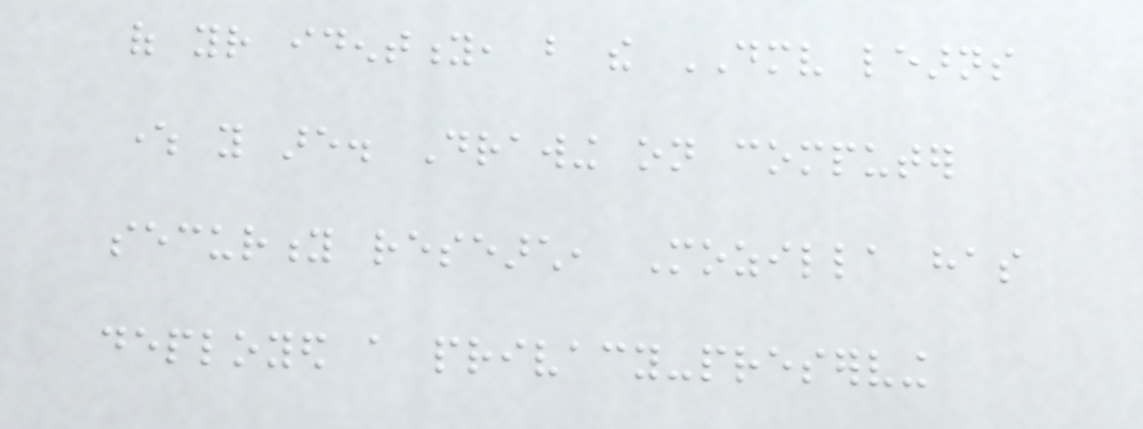of your identity, but the DMV learns
where you are. Drawing on computer
security research, Mozilla has
deployed a privacy-preserving
